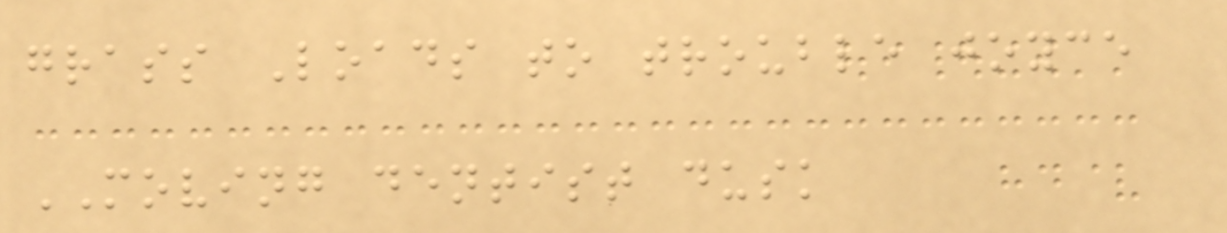grass Loads to trouble joyce
MOVING dentist dusk
